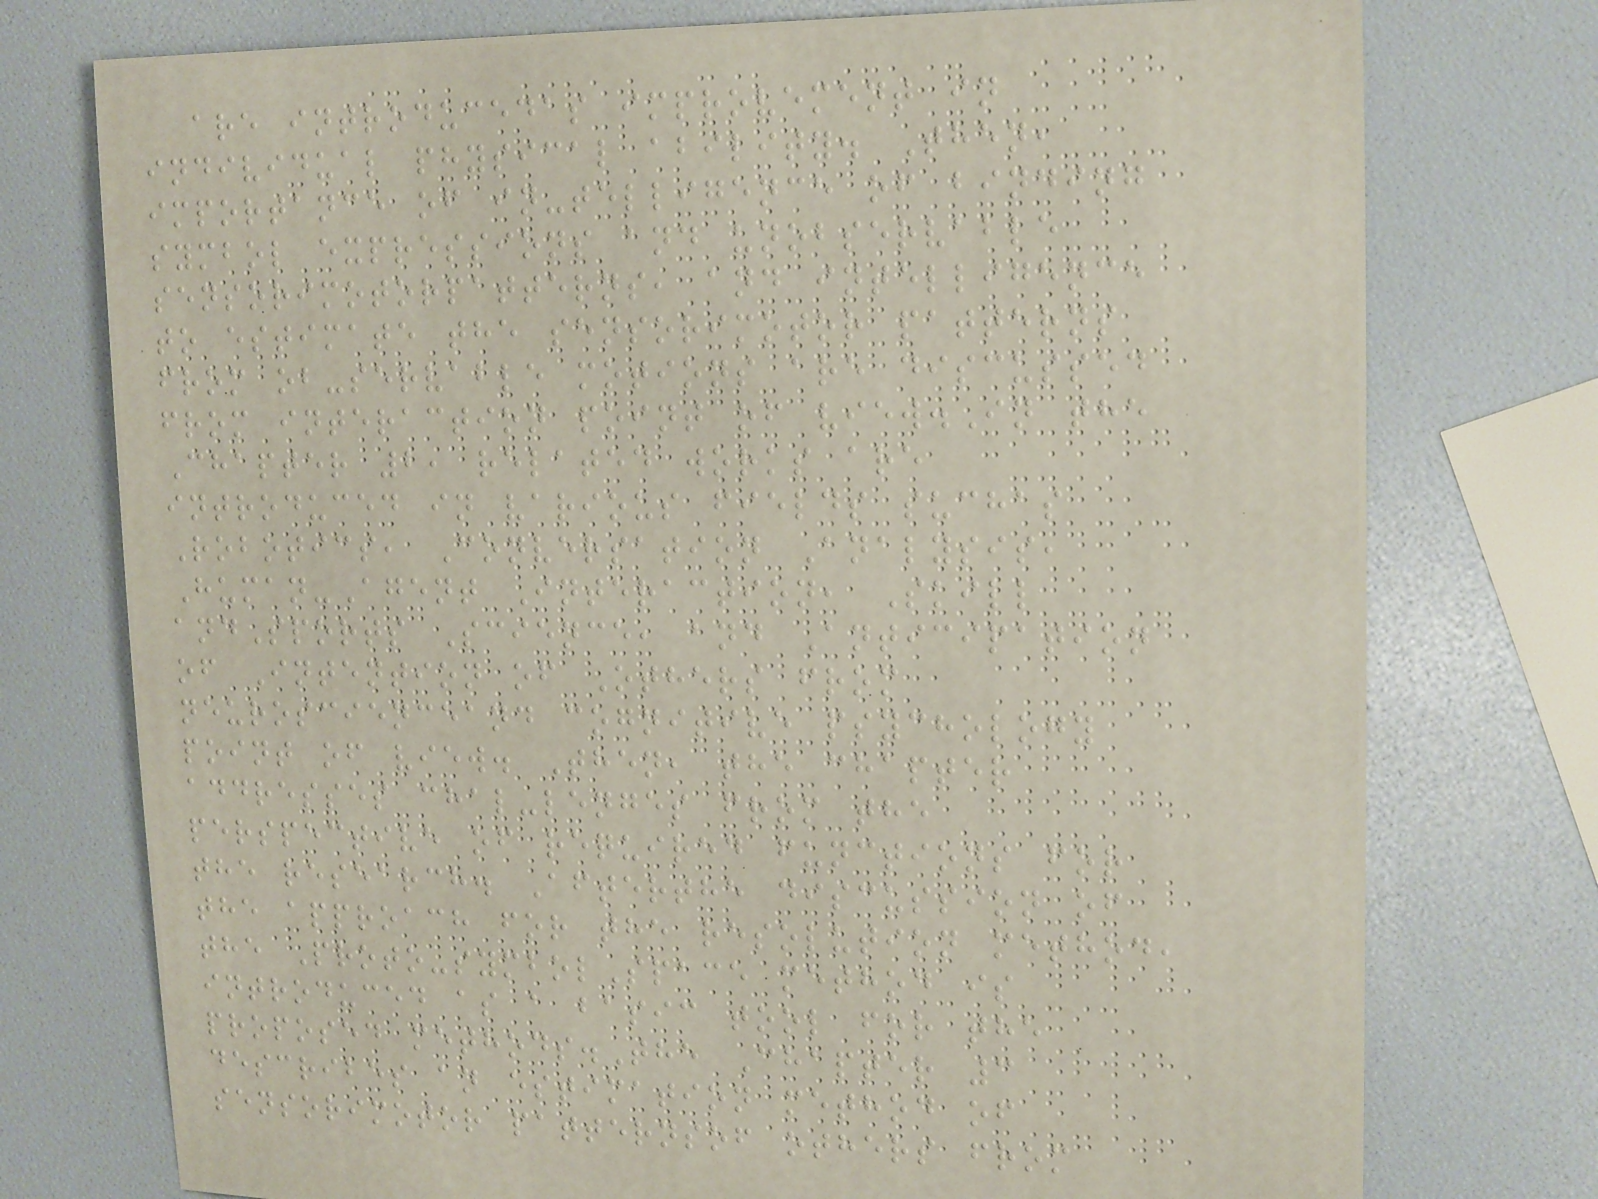are introducedas improvement in
individual physical ability. Then,
importance of in-telligence of binding
symbol expressions and unobservable
sensorimotorpatterns, and intelligence
to estimate the sensorimotor patterns
from ob-servable motions are discussed
from interaction point of view.In the
Chapter 2, related works are
introduced in various fields suchas
Robotics, Conversation Analysis,
Human-Agent Interaction, Skill
andSports Science, and Anticipation
of Intention of Others from
neuroscienceand cognitive psychology
point of view. Then, the chapter
addresses chal-lenges from the
perspective of required functions for
the research. Afterthe discussion of
the approach for the resolution method,
the Proto-symbolSpace method is
introduced as a basic tool for the
proposed methods.The Chapter 3
describes an estimation method of
sensorimotor patternsof others from
